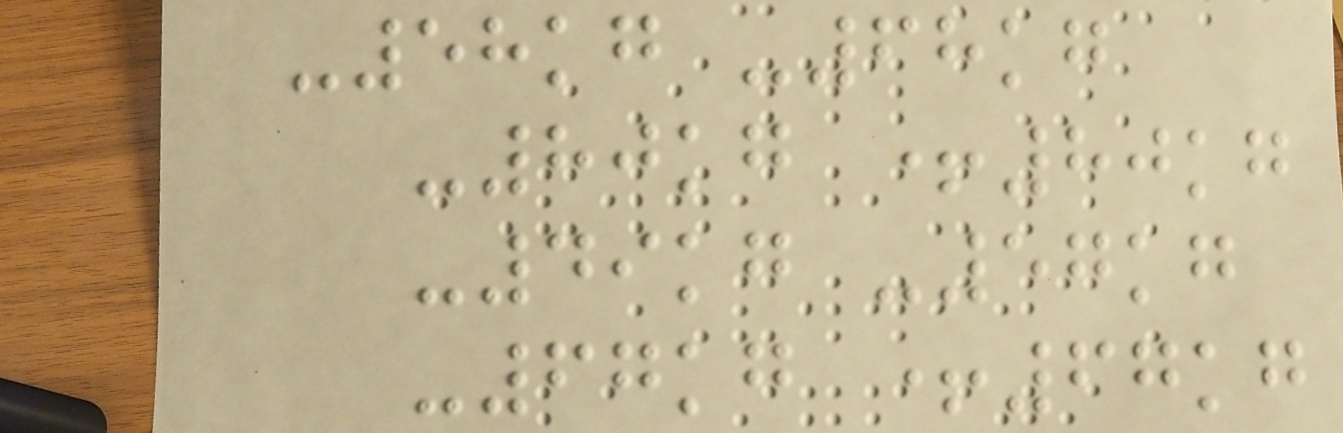-58kg -68kg
-80kg +80kg
-49kg -57kg
-67kg +67kg
